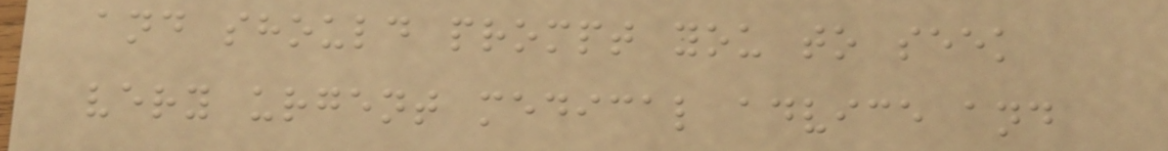and should prompt you to seek
very urgent medical advice and
